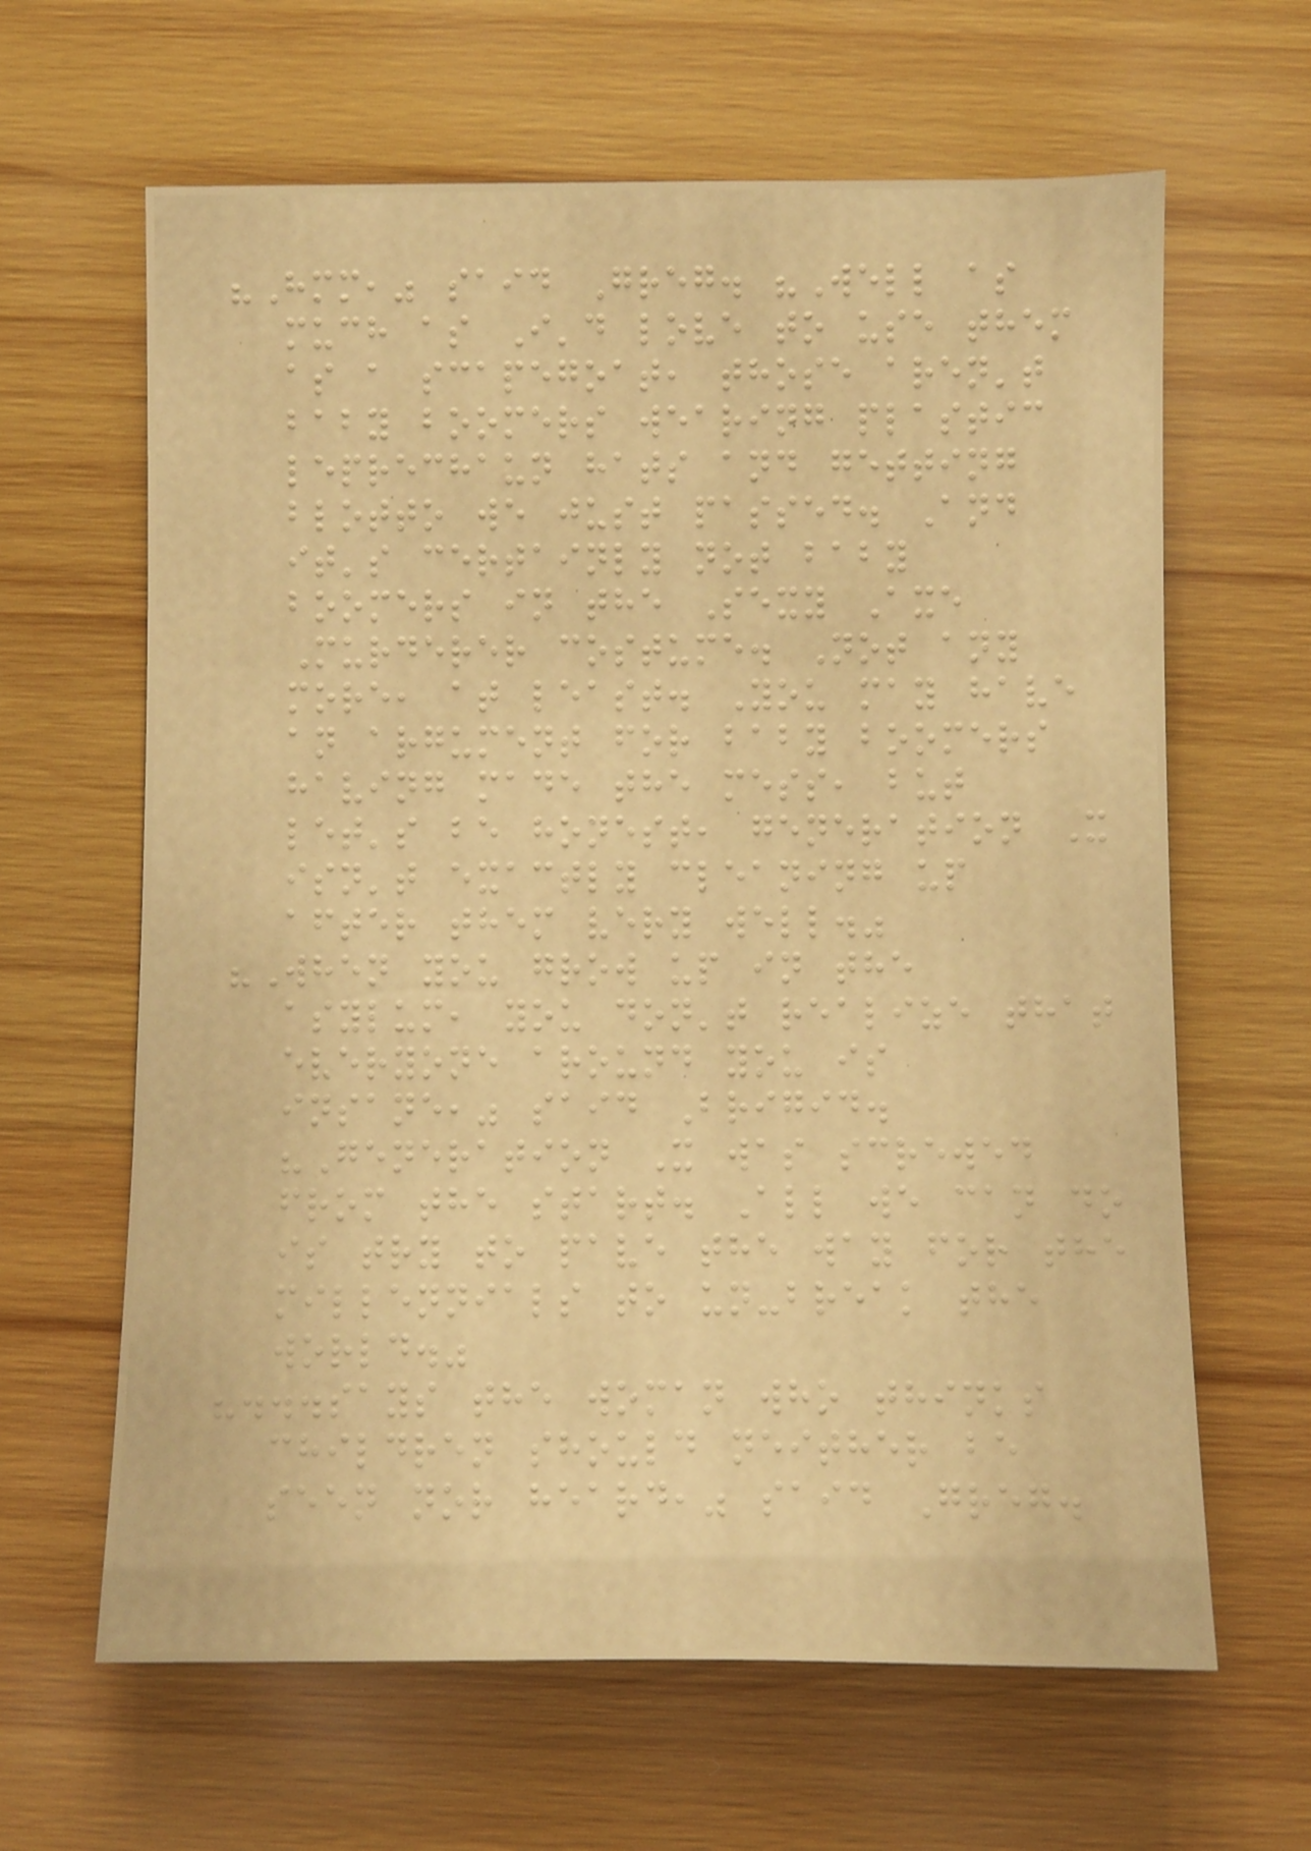"Hmm," said Greg. "Well as
much as I'd love to use them
as a scapegoat, those aren't
baby boomers wearing plastic
leprechaun hats and getting
blotto we just passed. And
it's certainly not baby
boomers in the Sexy Axe
Murderer costume. Not any
more, at least. You may have
an argument for baby boomers
having made the mess, but
let's be honest, generation X
isn't exactly cleaning up
after them very well."
"When you grow up in the
asylum, you don't realize that
everyone around you is
insane," said Brigid.
"Generation X was screwed
from the start. All we can do
is try to pave the way for the
millennials to un-break the
world."
"...says the woman who thinks
children should neither be
seen nor heard," said Greg.
